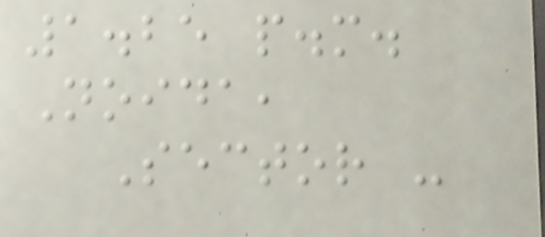1.25 p.m.
Noida,
Sector -
